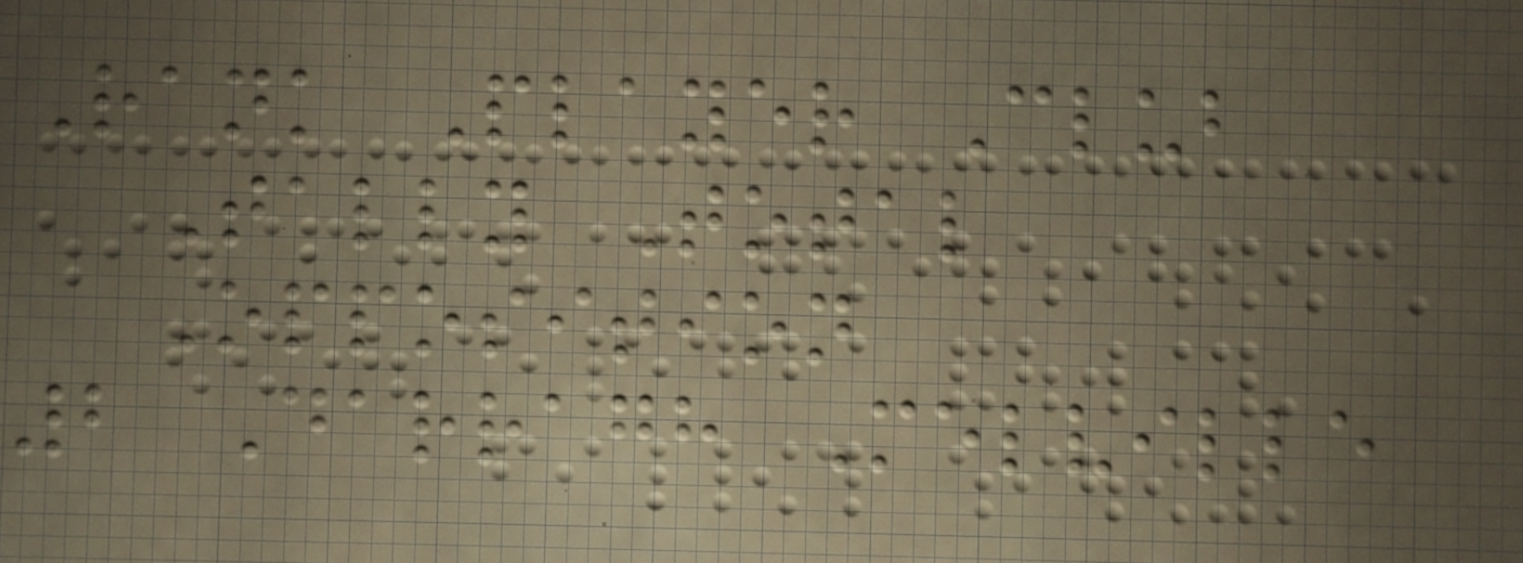Rank Player Club
Tally Total
Opposition
2 Darragh Melville
